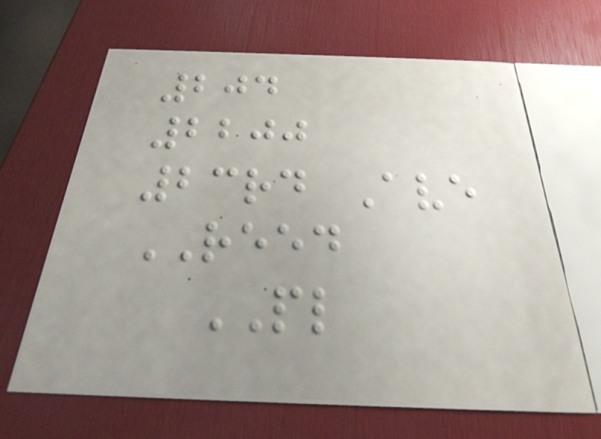204
2200
23rd Ave
REED
PL
